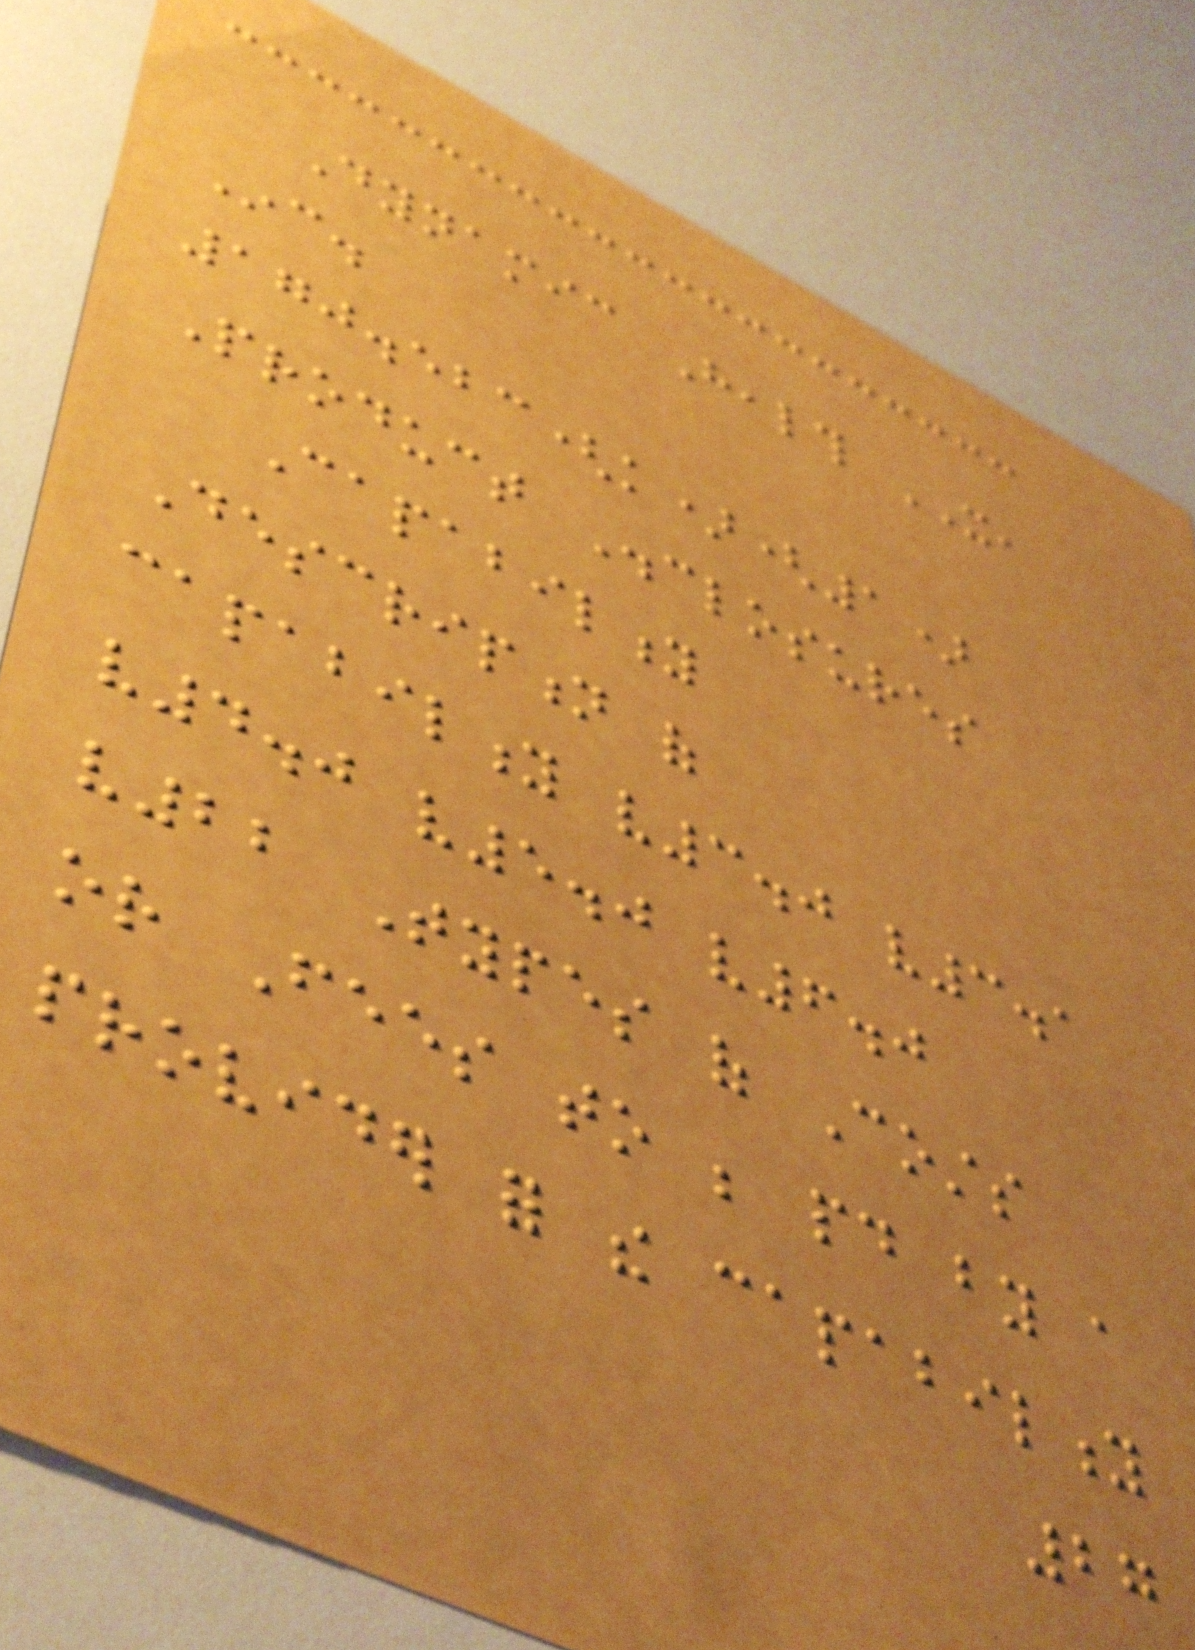Dynamic Health IT,
Inc.
170.523(k)(1)
Product Disclosures
Capability
Description of
capability v3.0 v3.1
v4.0 v5.0 v6.0
v22 Types of Costs
or Fees to be paid by a
provider for the capability
27
